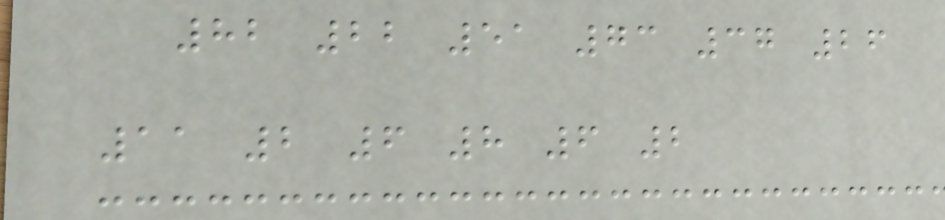82 22 51 73 37 26
11 2 6 8 6 2
